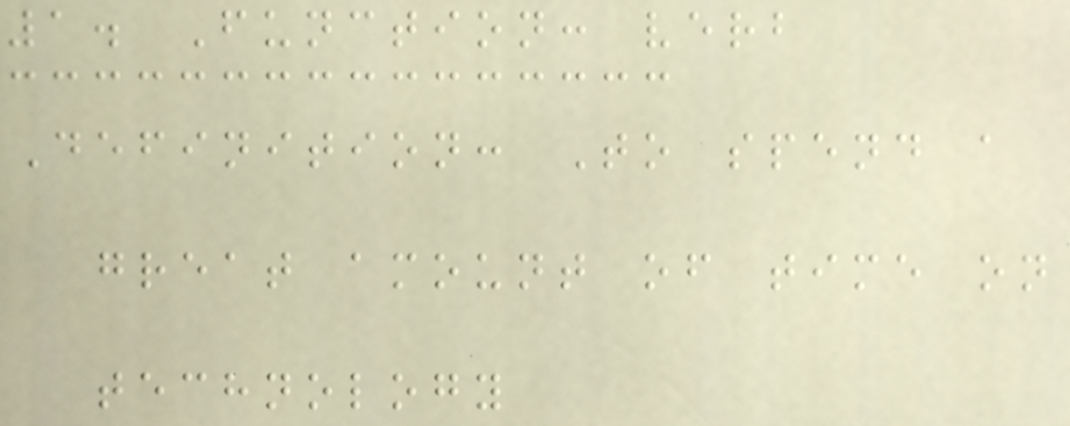1. Function: verb
Definition: To spend a
great amount of time on
technology
